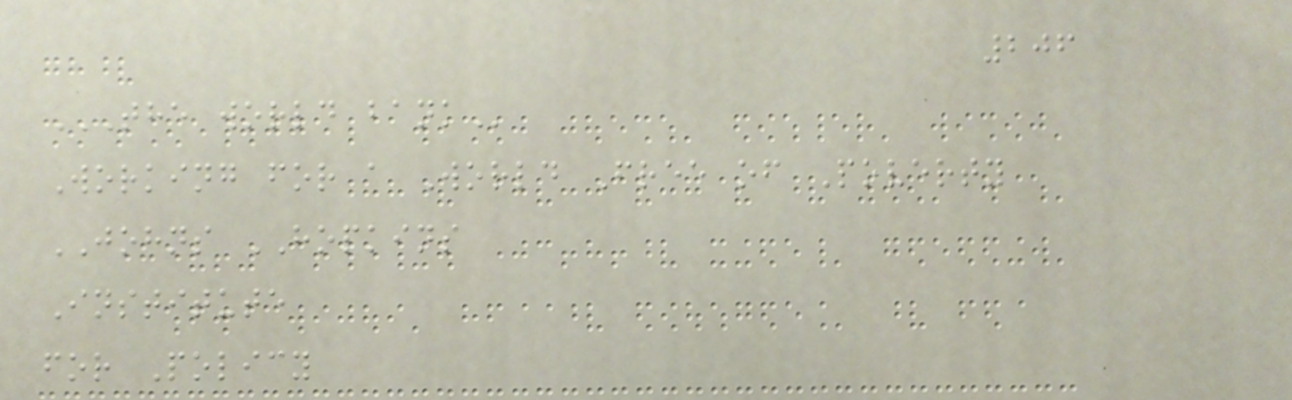206
THE WORLD BANK
Working for a World Free of Poverty
JOHNS HOPKINS
Institute
for Policy
